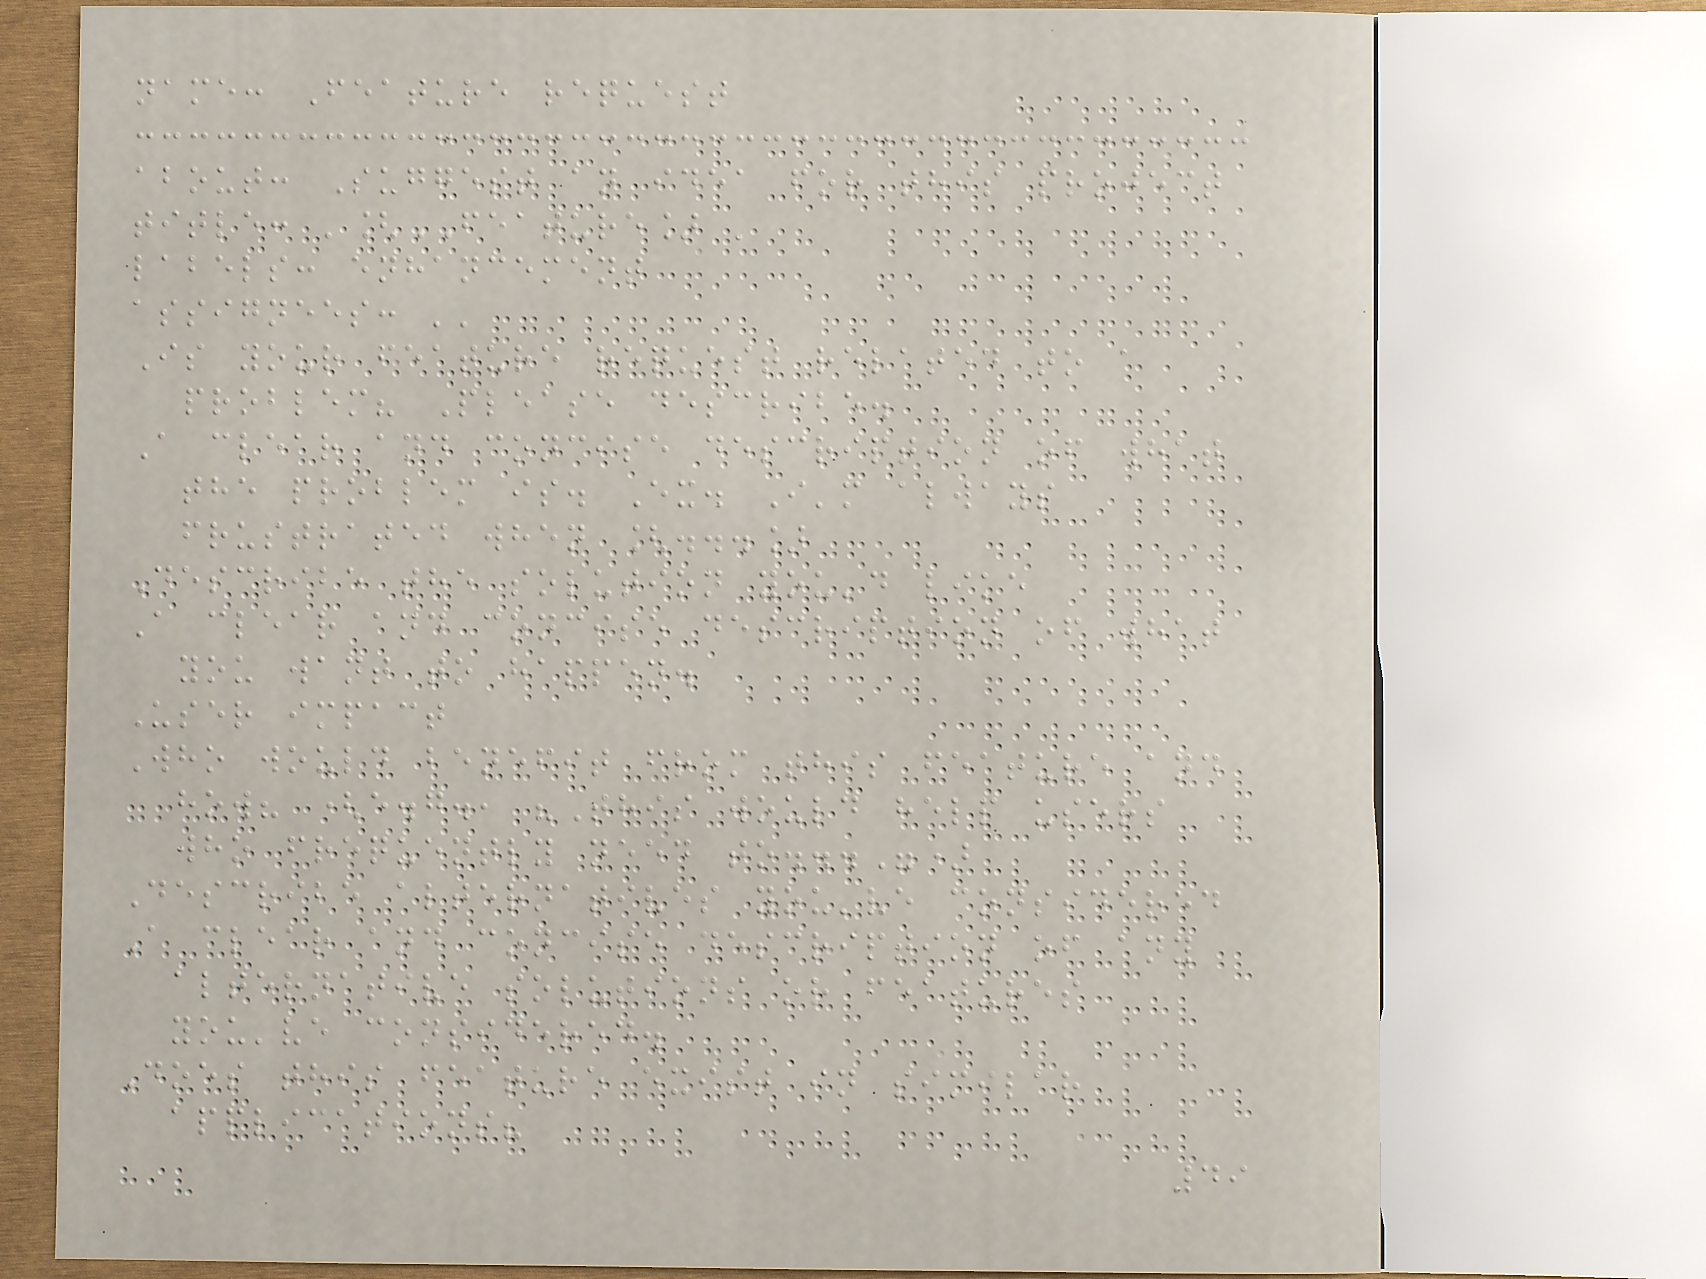name: Feature request
about: Suggest an idea for this project
title: '[FEATURE] '
labels: enhancement
assignees: ''
Is your feature request related to a
problem? Please describe.
A clear and concise description of what
the problem is. Ex. I'm always
frustrated when [...]
Describe the solution you'd like
A clear and concise description of what
you want to happen.
User impact
Who would benefit from this feature and
how? (e.g., "This would help users
who frequently need to...")
Describe alternatives you've considered
A clear and concise description of any
alternative solutions or features
you've considered.
Does this feature exist in similar
applications?
49
